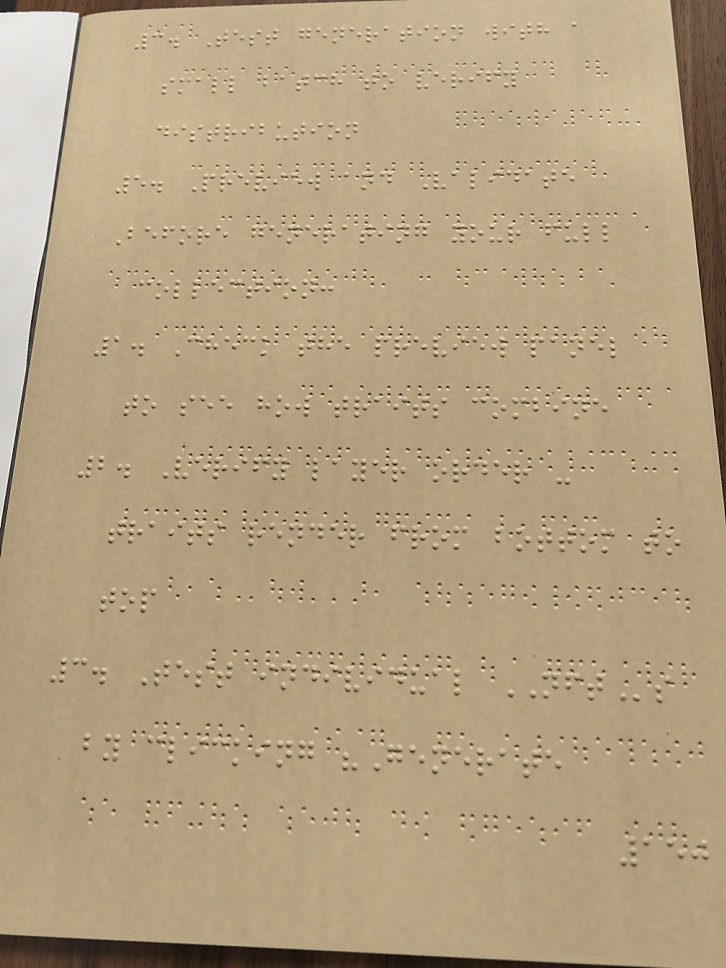3. Test generation with a
small batch to verify
distribution
5. Preview and Validate
Before generating your full
collection:
1. Check the preview panel
to see how traits combine
2. Verify layer order -
traits render from bottom to
top
3. Test individual NFTs
by clicking "Generate
150
